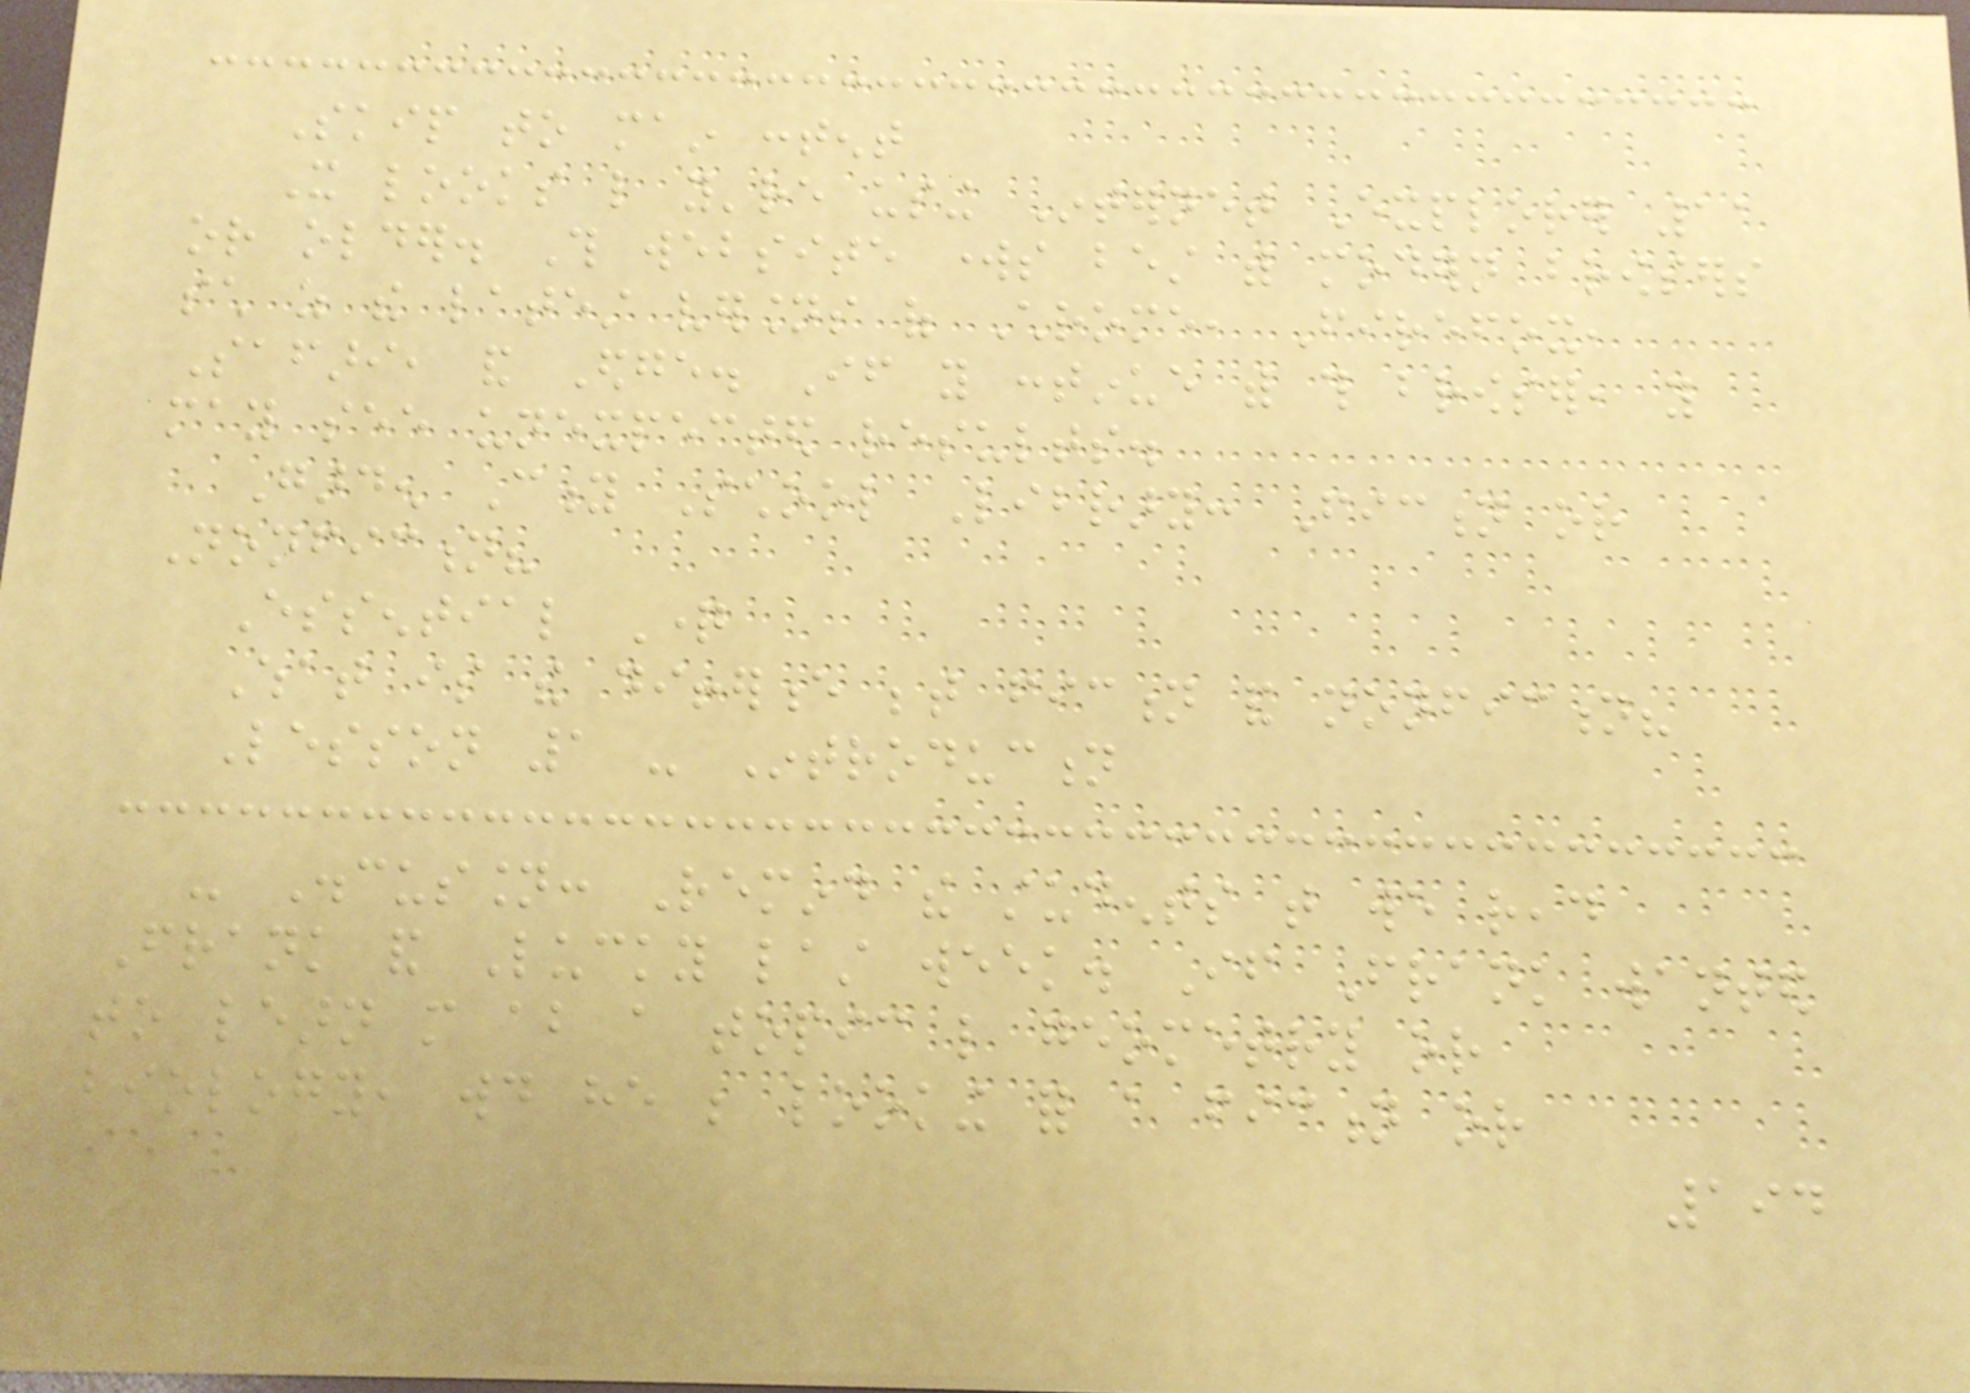Skip to main content
It looks like you're using Internet Explorer 11
or older. This website works best with modern browsers
such as the latest versions of Chrome, Firefox,
Safari, and Edge. If you continue with this browser, you
may see unexpected results.
Garden City School Library: Fiction or
Nonfiction?
Essential Question
What is the difference between fiction and nonfiction?
Lesson 1 - Introduction
- Discussion: Remind the students that we read
Frank and Lucky last week. If Frank wanted
to learn more about a topic like geometry or
biology, would he be looking for a fiction or
194
